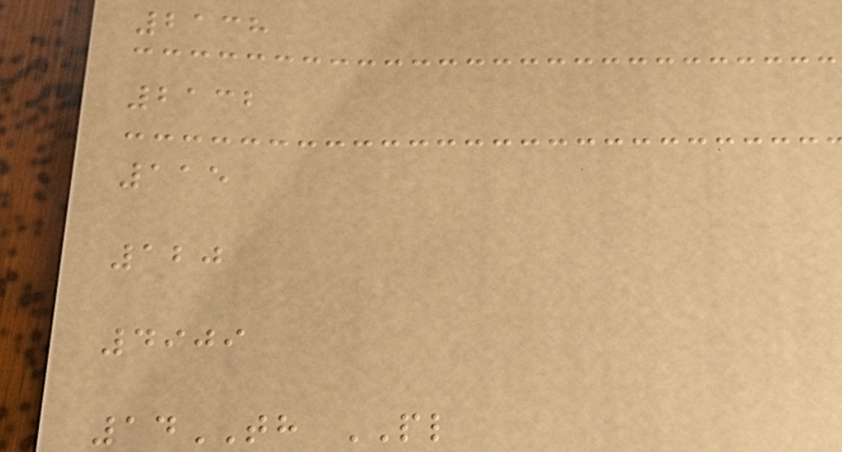2138
2132
115
120
4909
14TH PL
